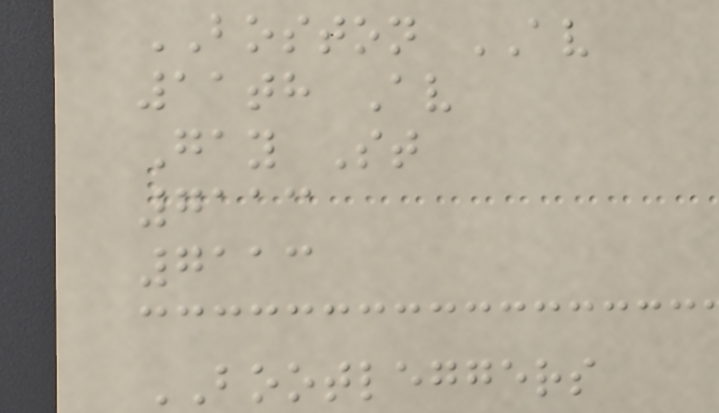BOSTON AV
11th Av
Gay St
7113
7113
BOOTLEGGERS
